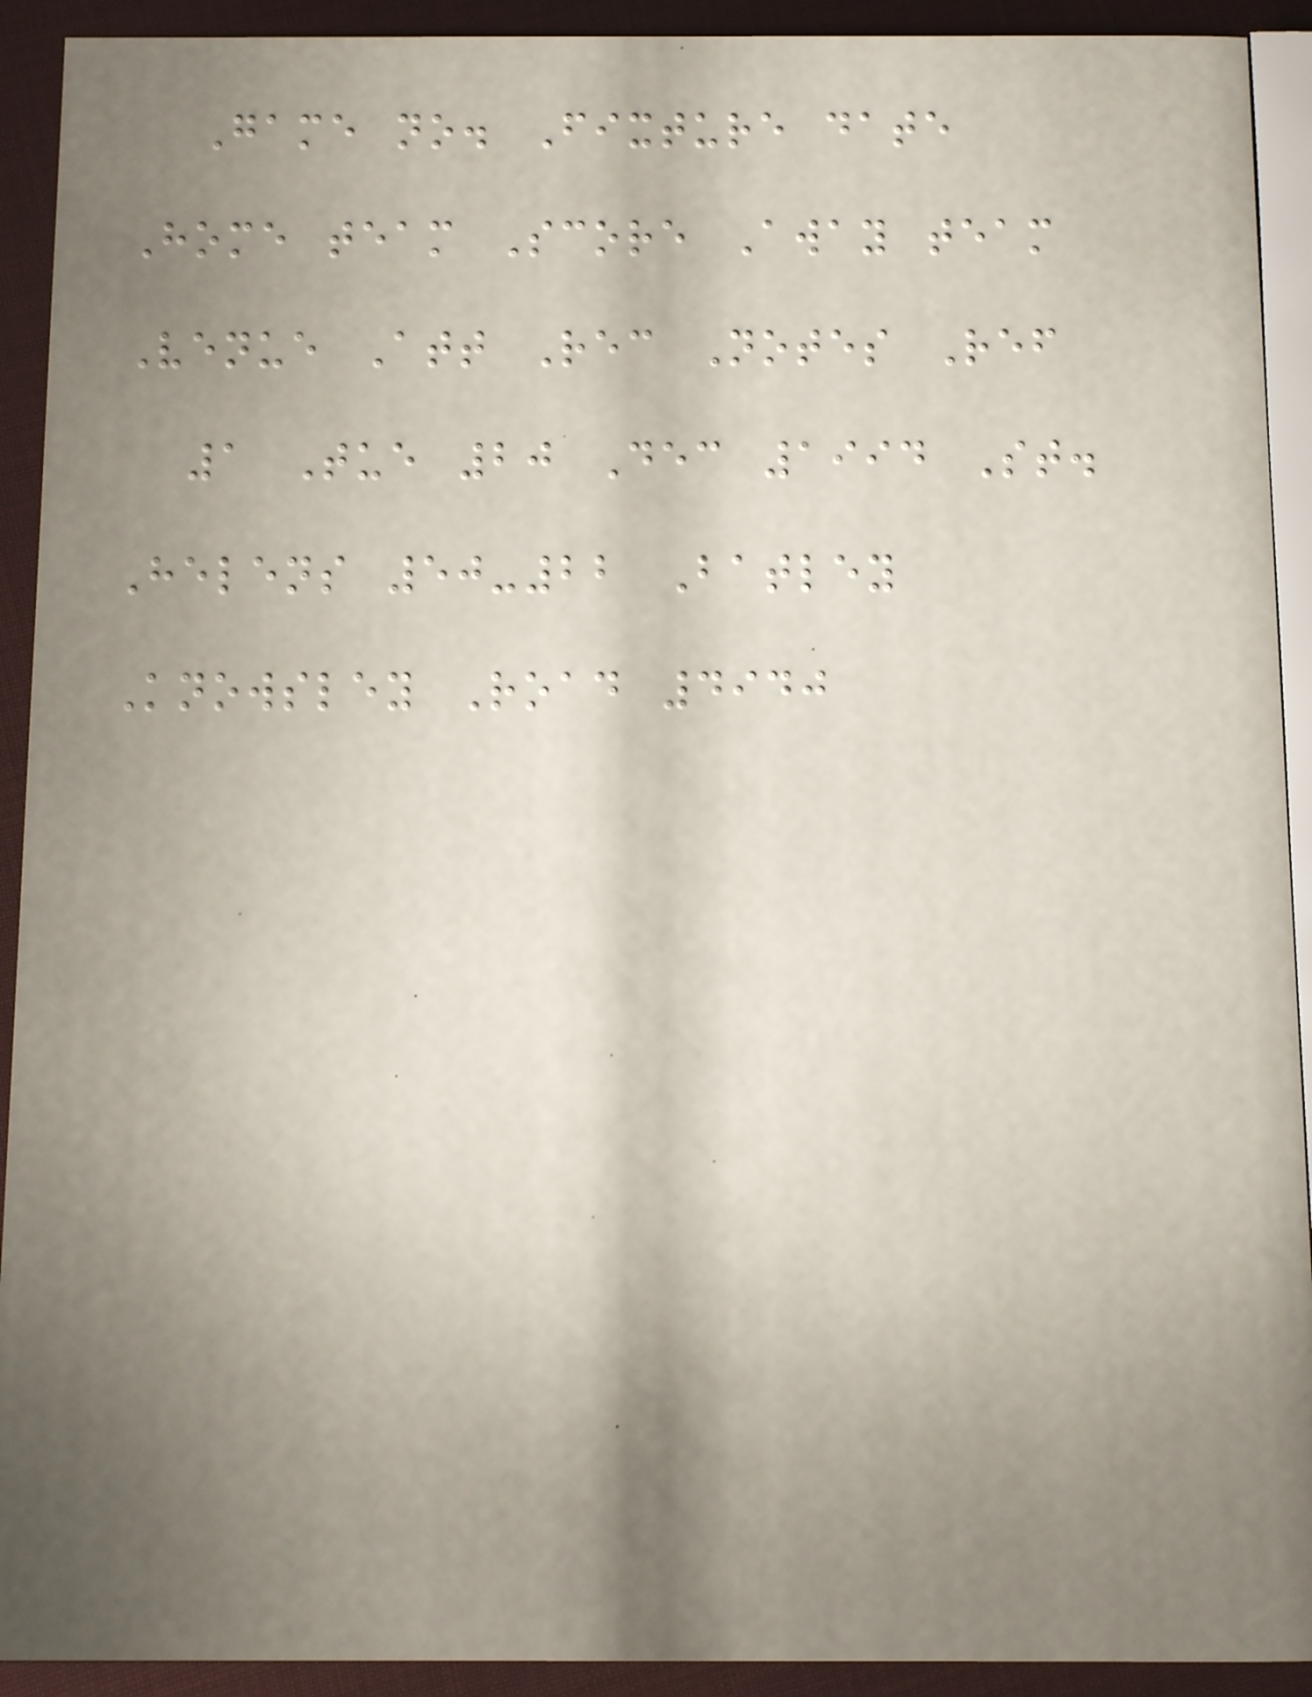Game no. Fixture date
Home team Score Away team
Venue Att Rec Notes Ref
1 Tue 20 Dec 1994 St.
Helens 50-22 Batley
Knowsley Road 4940
